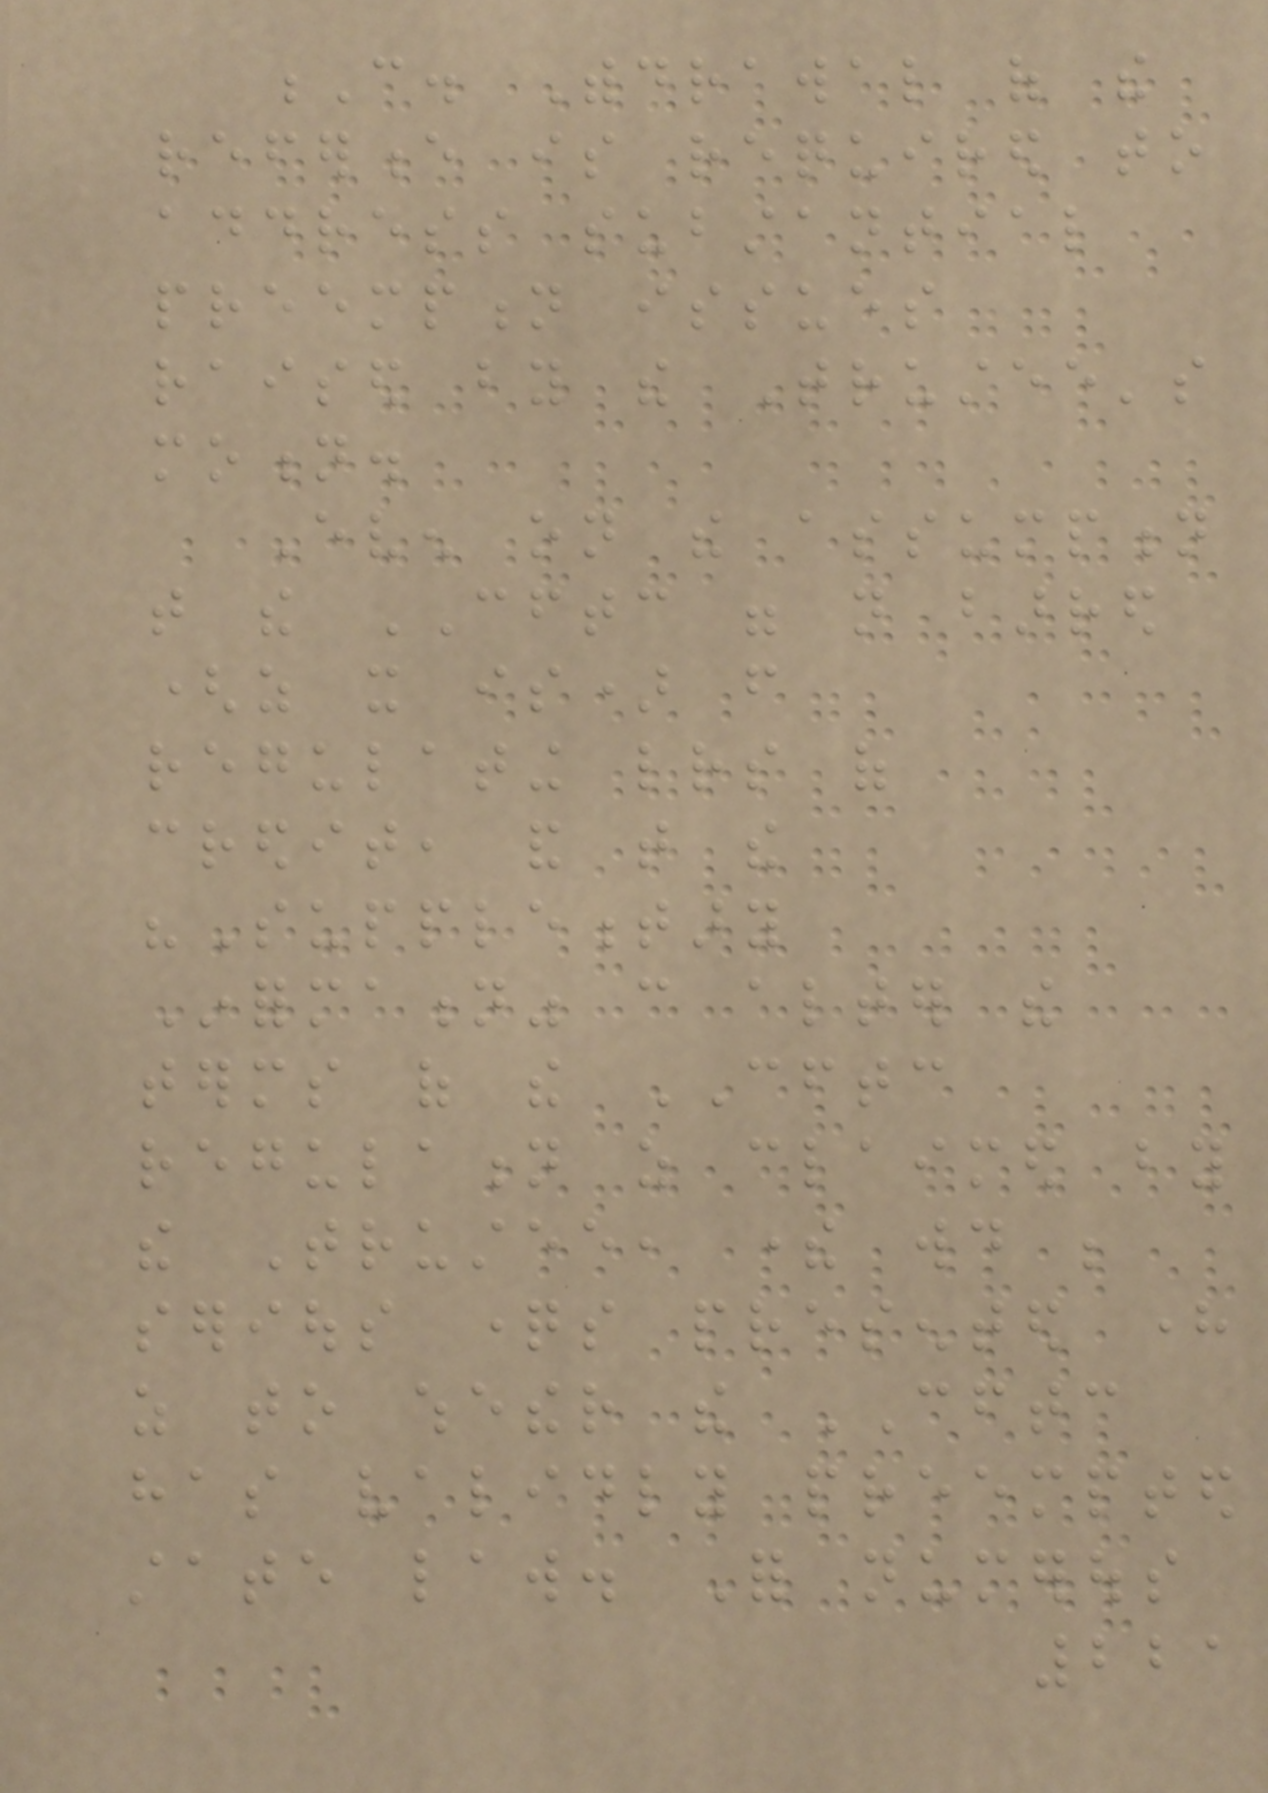C. Withdrawal of the
reference is required to
address substantial
preemption issues
raised by the Trustee's
motion.
Even on the assumption
that the CFTC were not barred
(as it is) from
regulating letters of
credit, and that the
"Supplementary
Information" can alter the
terms of the CFTC
regulation as claimed by
the Trustee, there would be
serious questions presented here
as to whether the CFTC
has validly preempted
state law. For numerous
221
